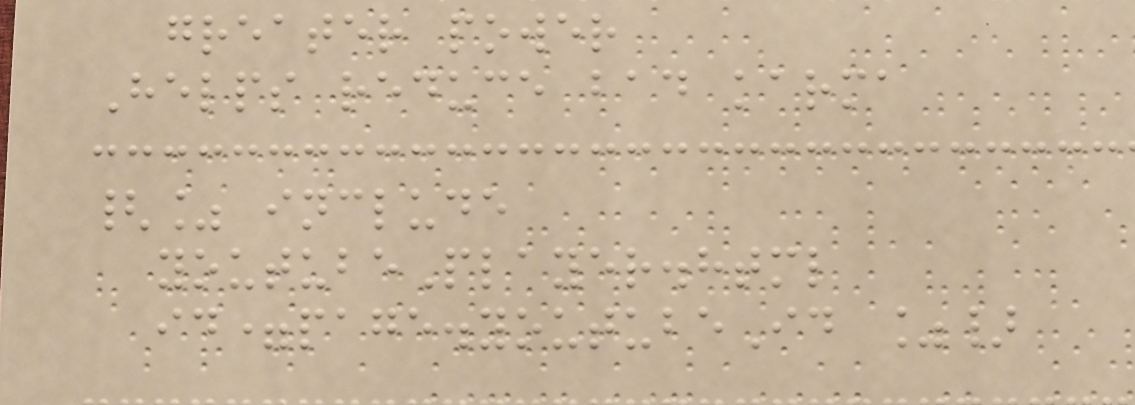greater power
Helps reduce bad karma
{% include
youtubePlayer.html
id=page.youtubeId %}
